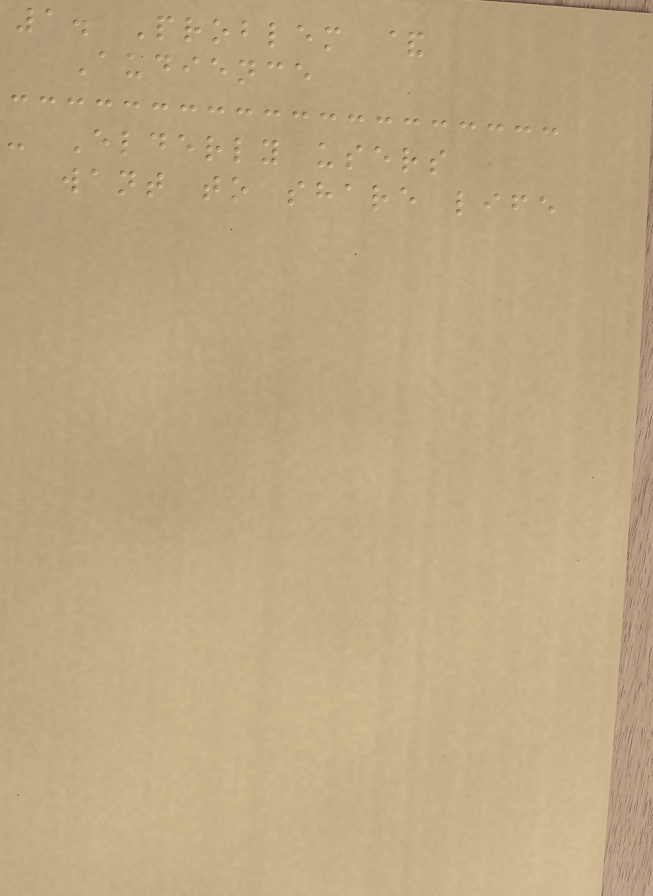1. Problem &
Audience
- Elderly users
want to share life
